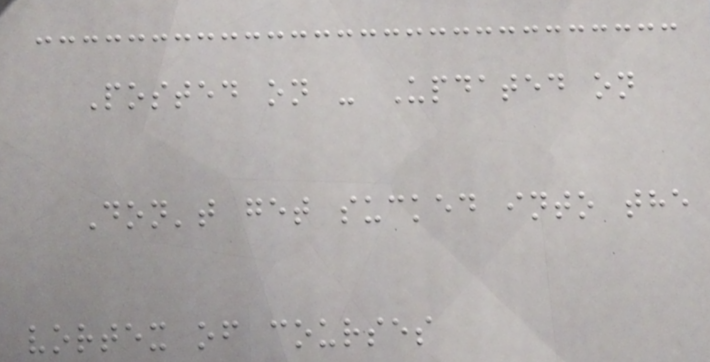Posted on - Updated on
Don't get sucked into the
vortex of courses
